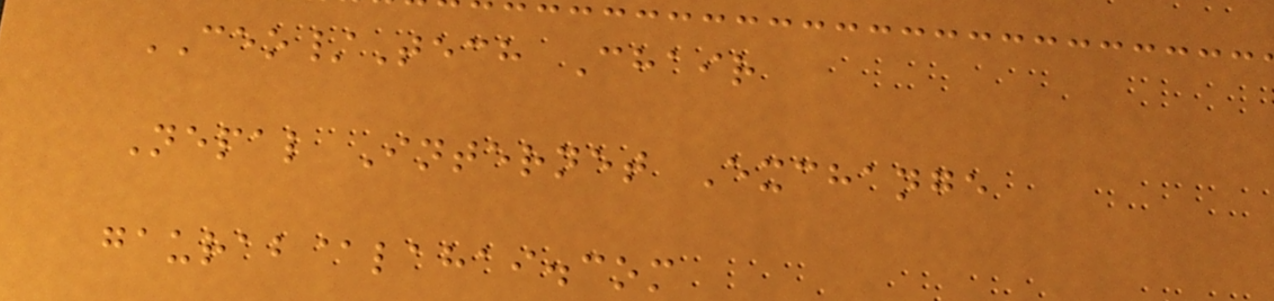CEO/Tech Chair
Nepal Internet Exchange
gaurab@lahai.com
